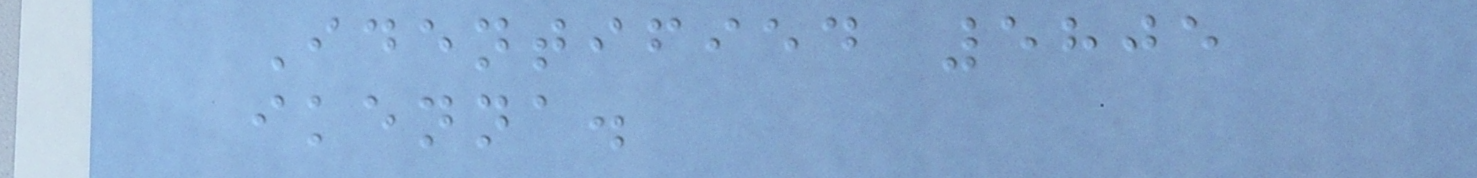Identified 5805
ikenna.
